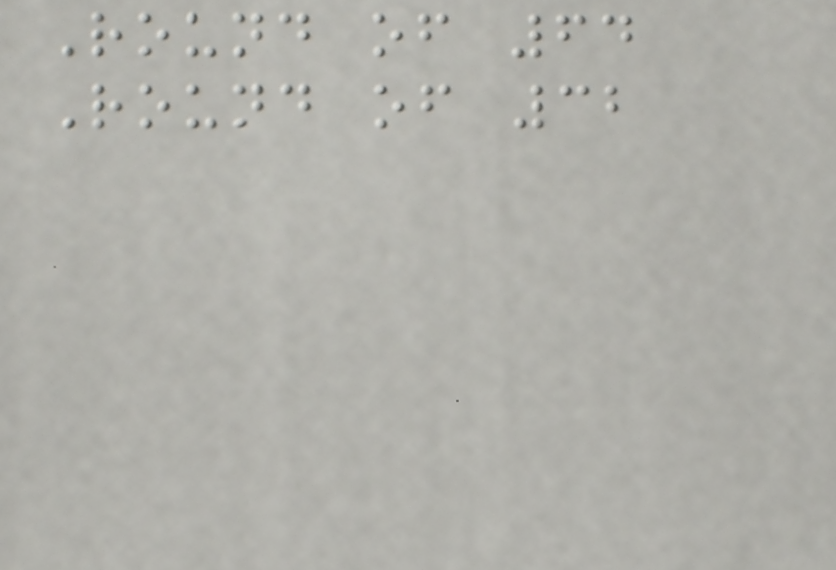Round of 64
Round of 32
